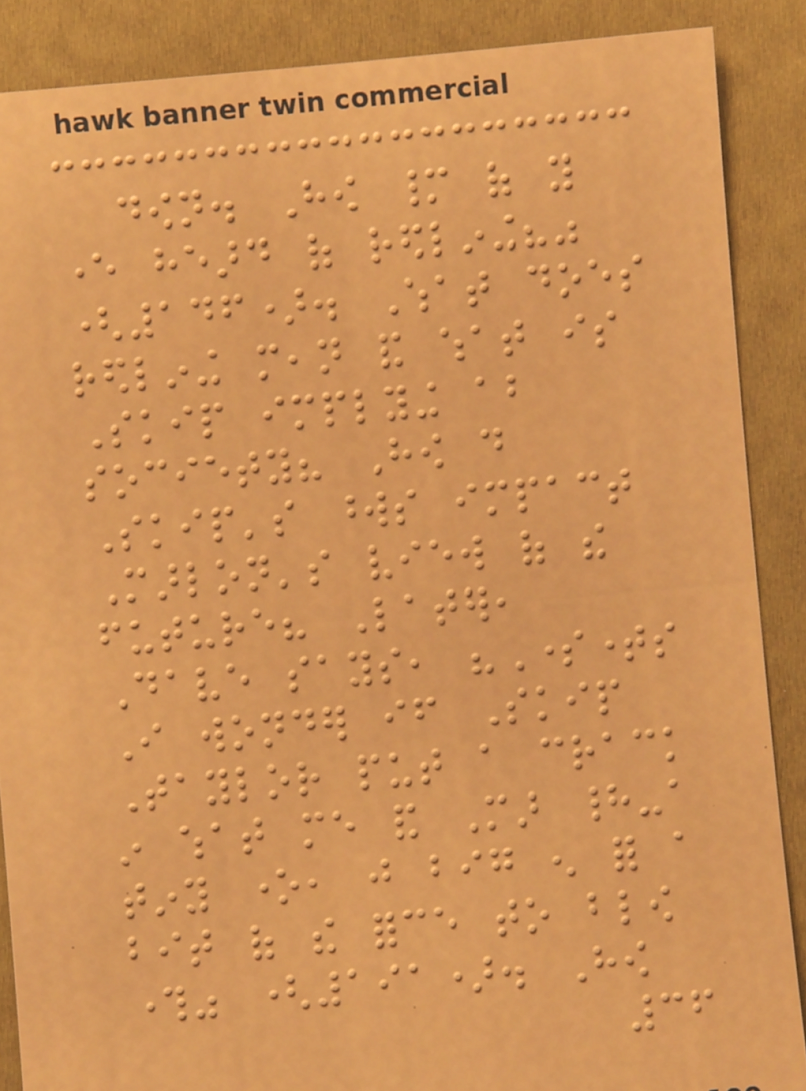down. How many of you
ever heard of redlining?"
(146). What does
redlining mean and what is
Skip implying about
society? How do
Skip's words impact
Marlon's view of the
future? Later,
Dave says, "Sometimes
I wonder if Skip
Taylor put a crack
in what me and Mar had-a
tiny one, just big enough for a
bit of the force to blow
through" (191). How
36
